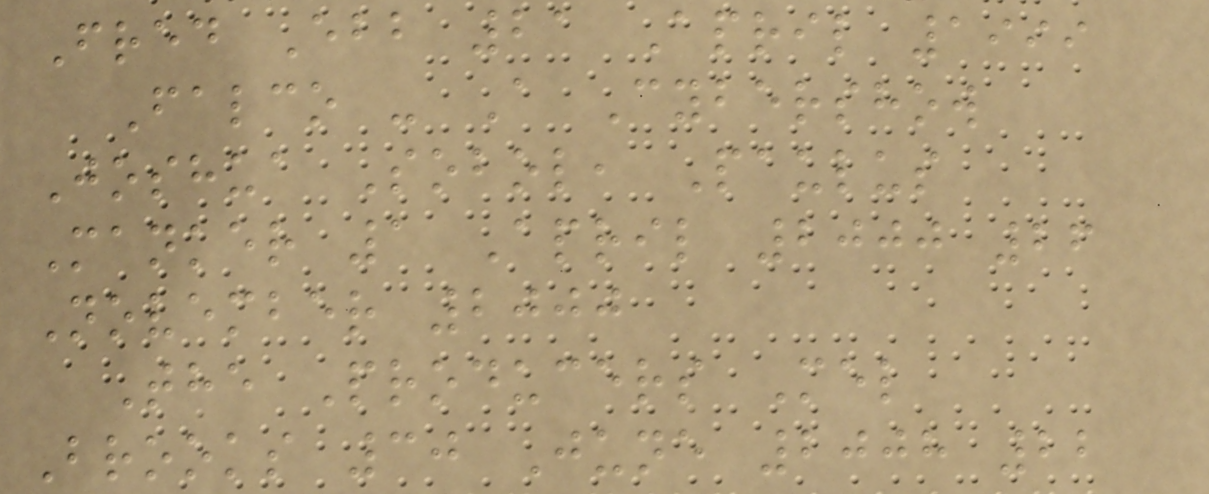Fred Ebb 21 April 1999
Falco - A Cybershow
Joshua Sobol, Paulus
Manker 1 April 2000 26
November 2000
The Producers Mel
Brooks 30 June 2008 22
